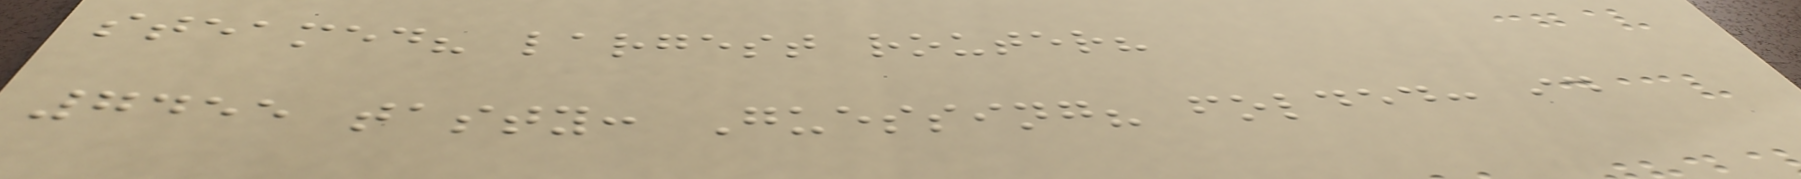steamed? largest router?
7455 tasty: Guessing? folded: id
